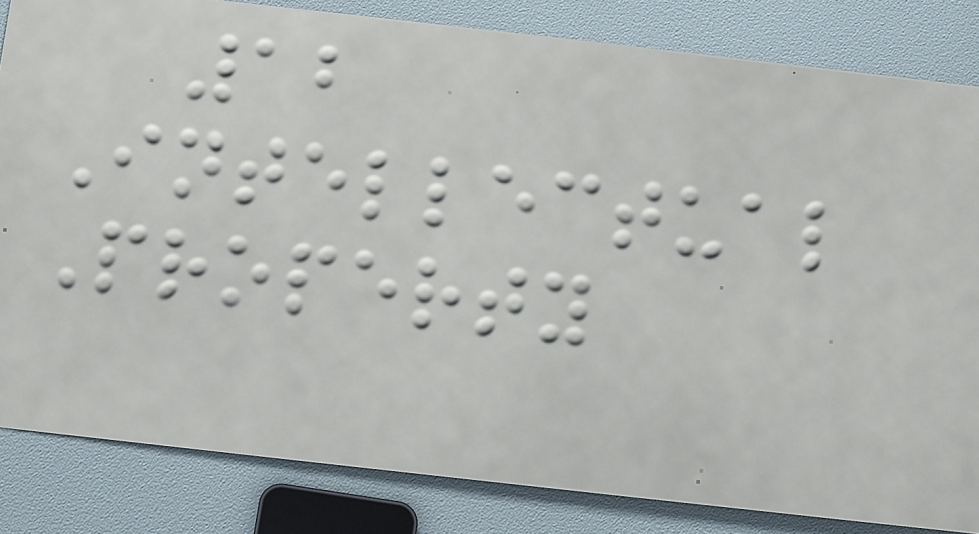12
Intellectual
Property
